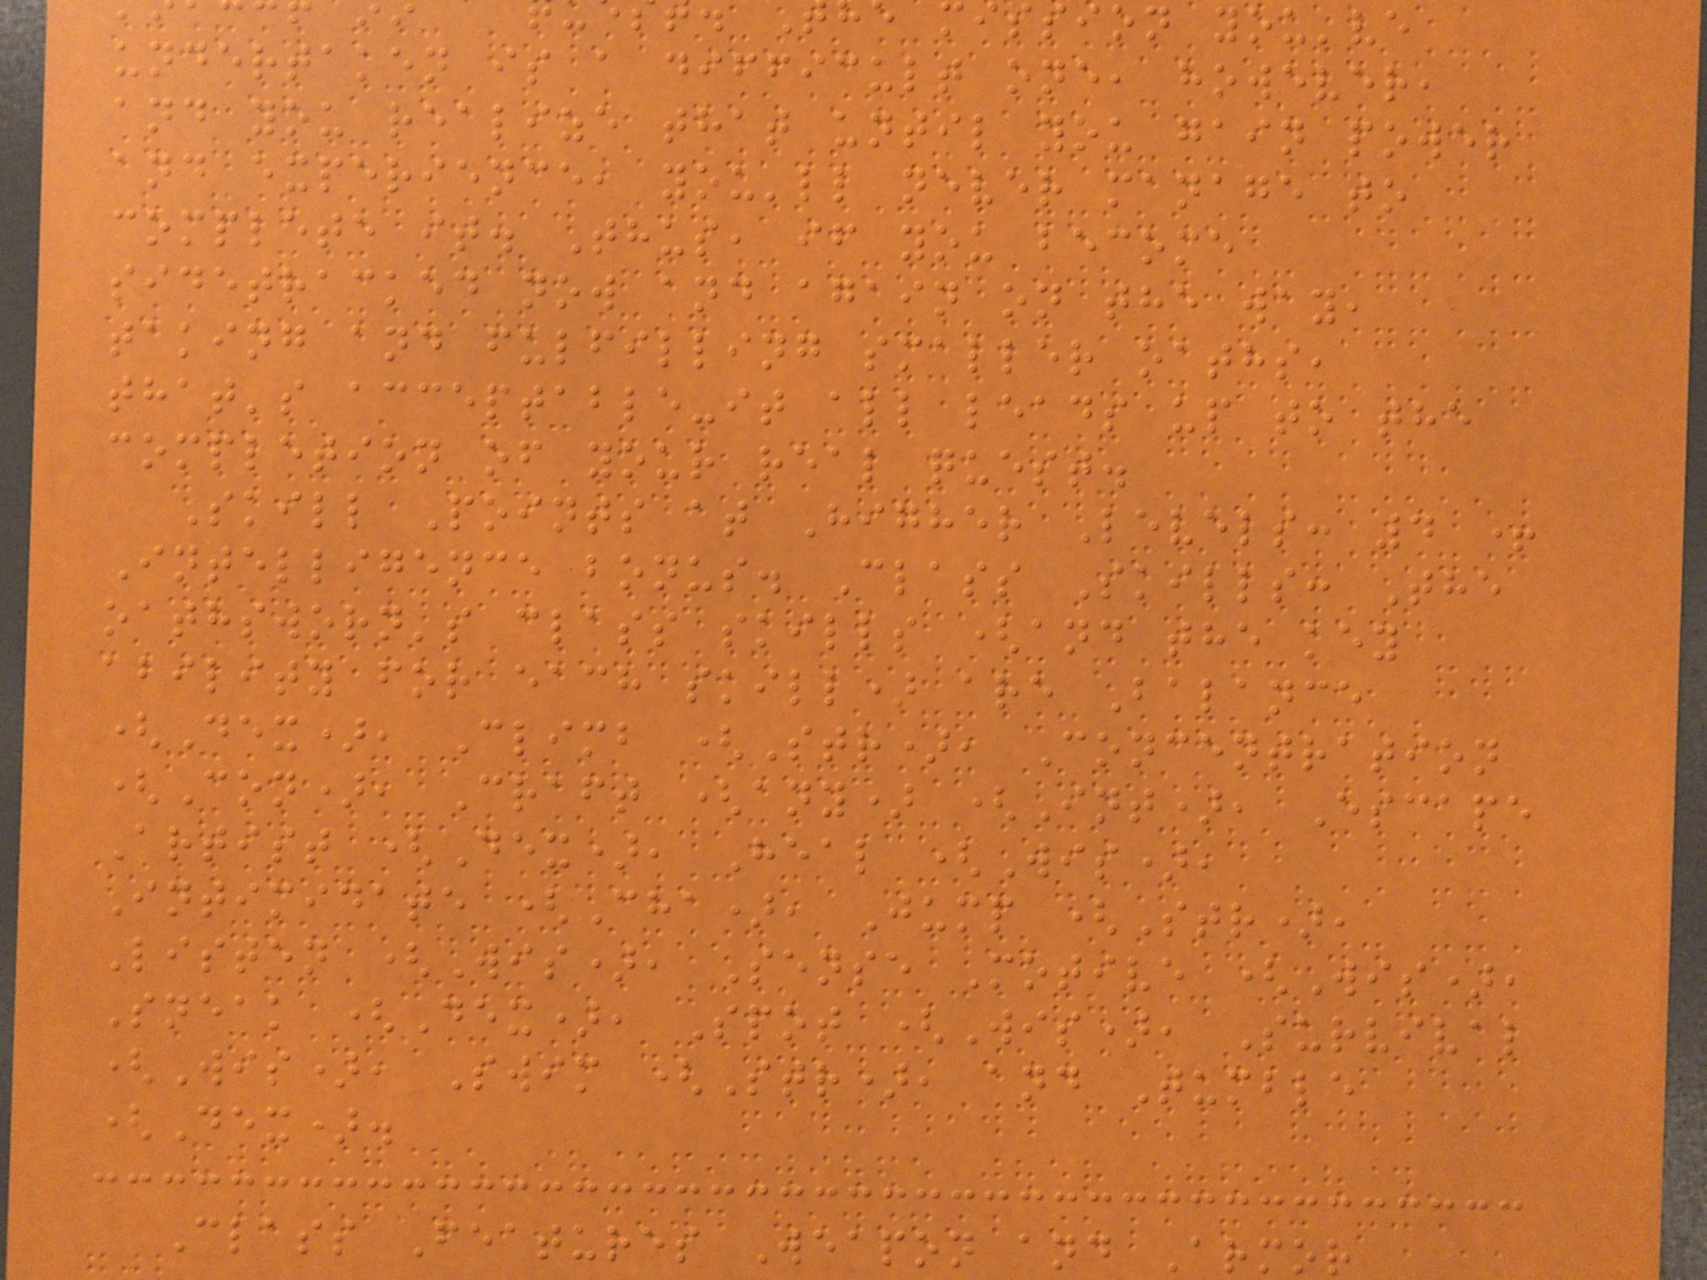mission you've
undertaken is a difficult one, however,
and you realize that until you gain power
and experience, you'll never manage to
complete it. Thus, if you become
sidetracked now and again on the way,
taking and fulfilling smaller oaths,
that's acceptable-it all leads up to the
completion of your real quest.
Skill Points at Higher Levels: 4 +
Intelligence bonus. Class Skills: The
oathsworn's class skills (and the key
ability for each skill) are Balance
(Dex), Climb (Str), Concentration
(Con), Craft (any) (Int), Escape
Artist (Dex), Heal (Wis),
Intimidate (Cha), Jump (Str),
Listen (Wis), Sense Motive (Wis),
Sneak (Dex), Spot (Wis), Survival
(Wis), Swim (Str), and Tumble
(Dex).
Class Features Weapon and Armor
